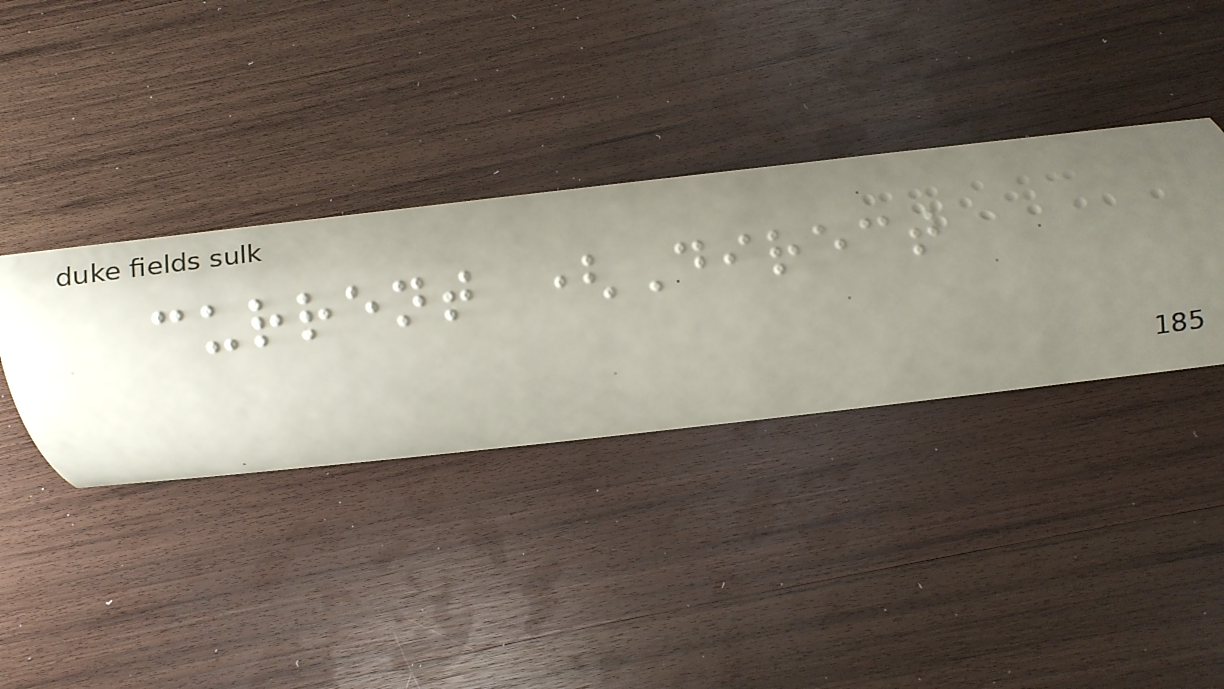current (Direct
